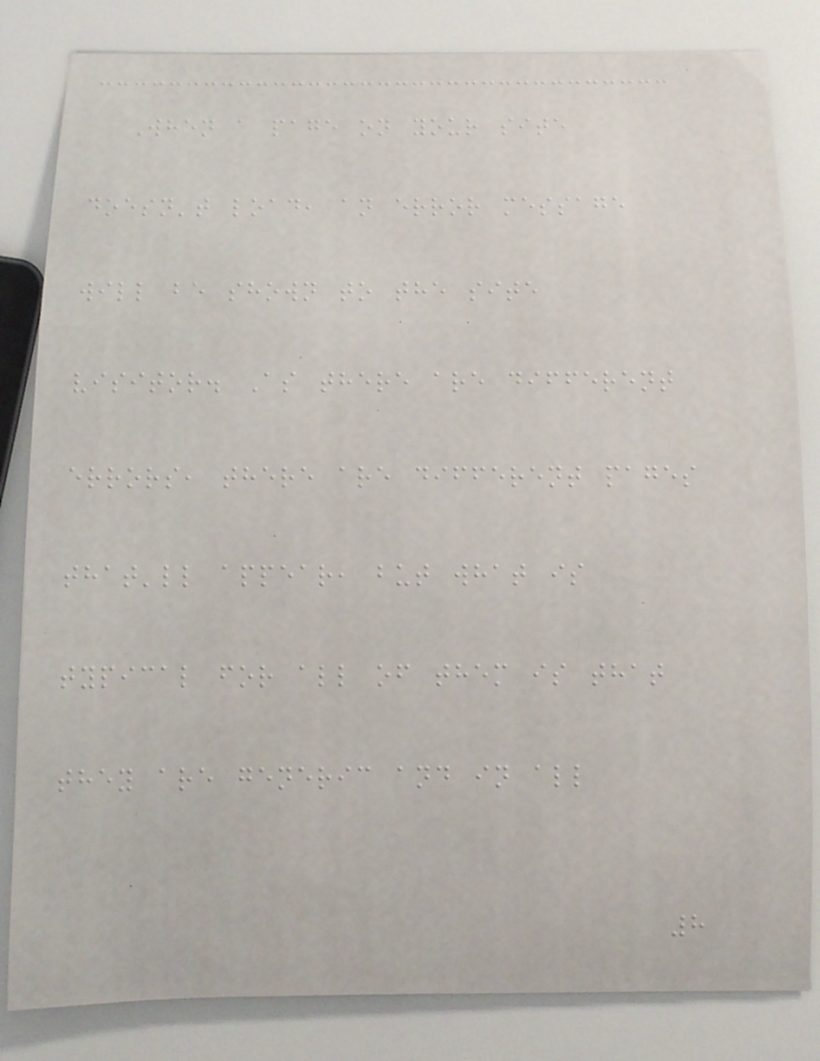When a page on your site
doesn't load, an error message
will be shown to the site
visitor. As there are different
errors, there are different pages
that'll appear, but what is
typical for all of them is that
they are generic and in all
8
